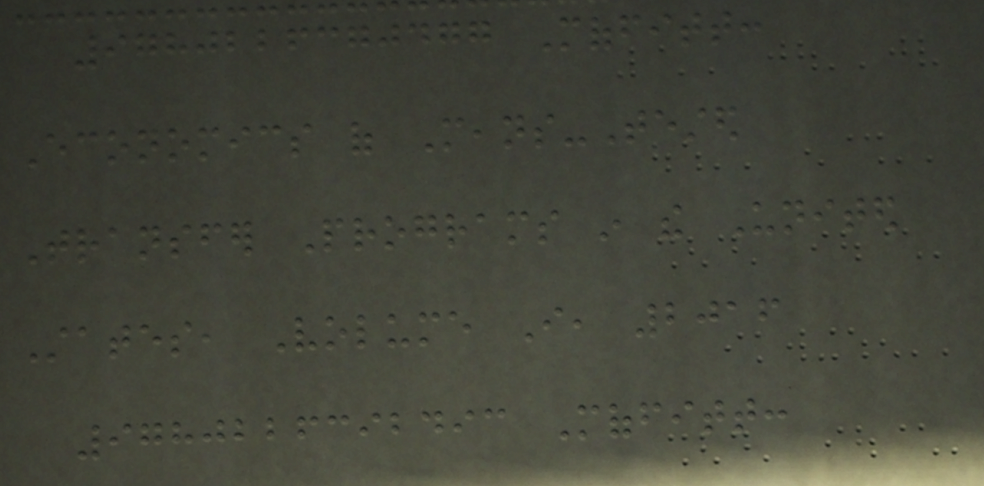9780226370477 Moffitt:
Economics of Means-Tested
Transfer Programs in the United
States, Volume I, 2016
9780226392493 Moffitt:
